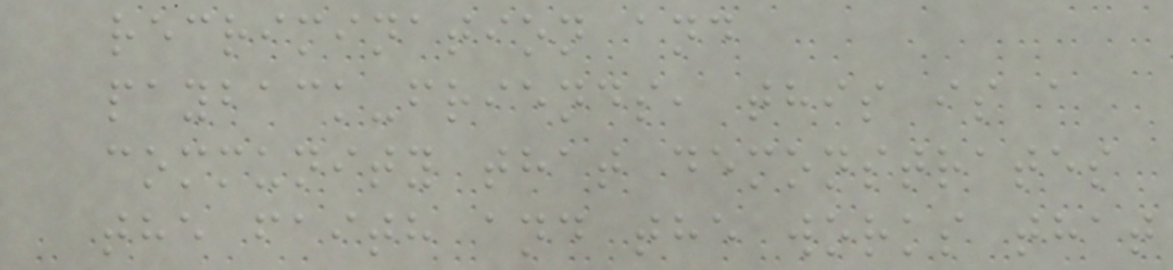recrimination and
payback-friends, this is a
community that demonstrates
the faith and the works that
